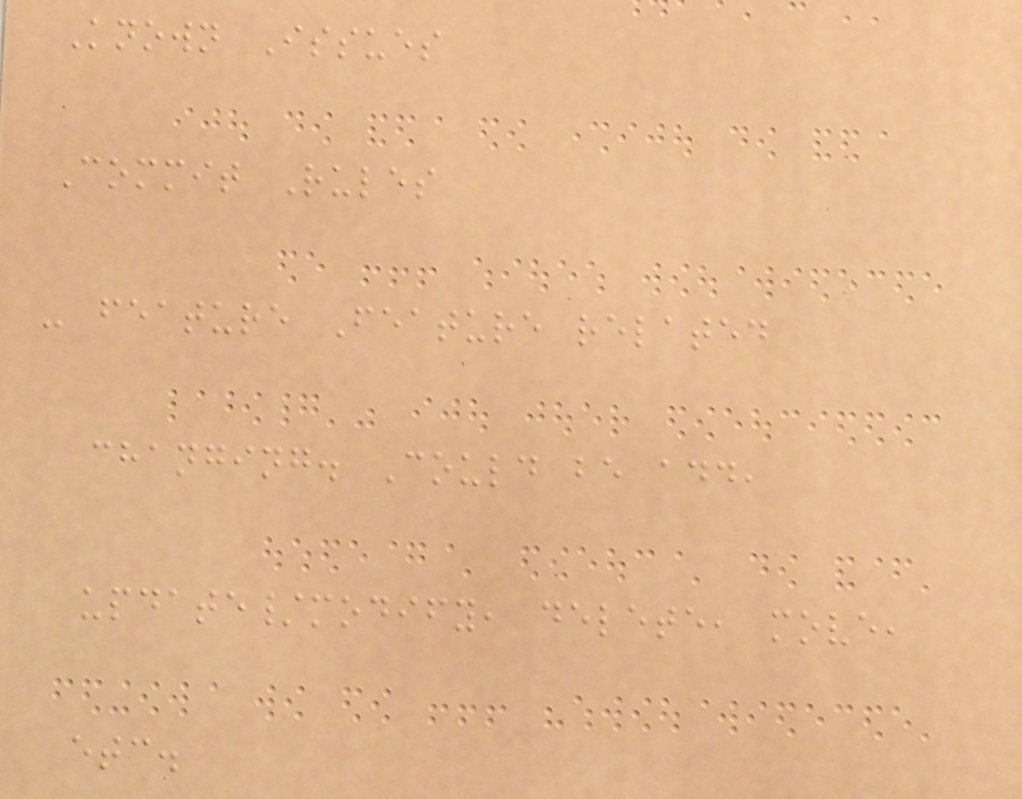Known Issues
Commit Rules
- feature Feature related
changing. Could be add,
update/modify, delete, move,
etc.
